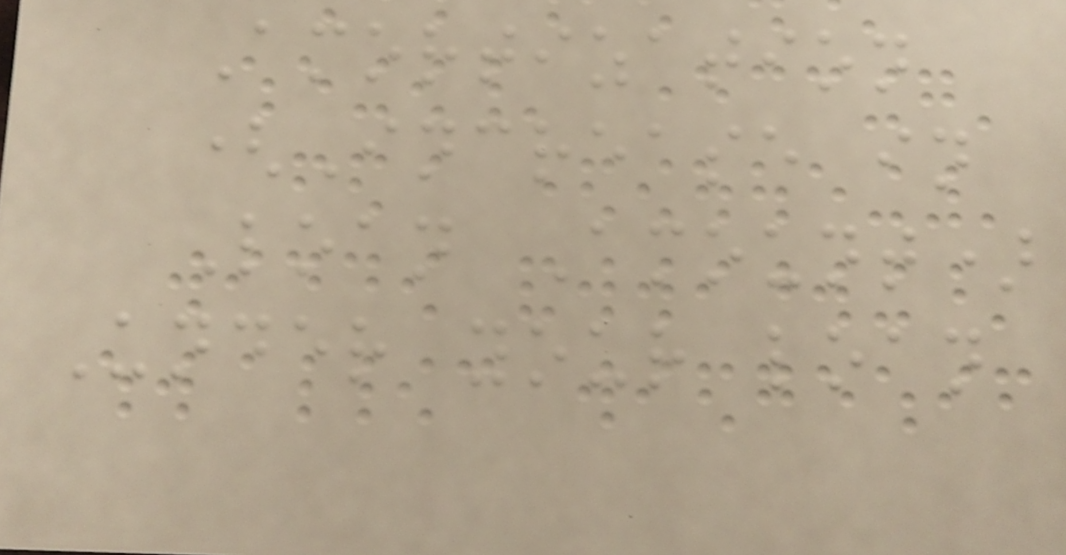Amortization
(Increase in
Loan Amount)
Under your loan
